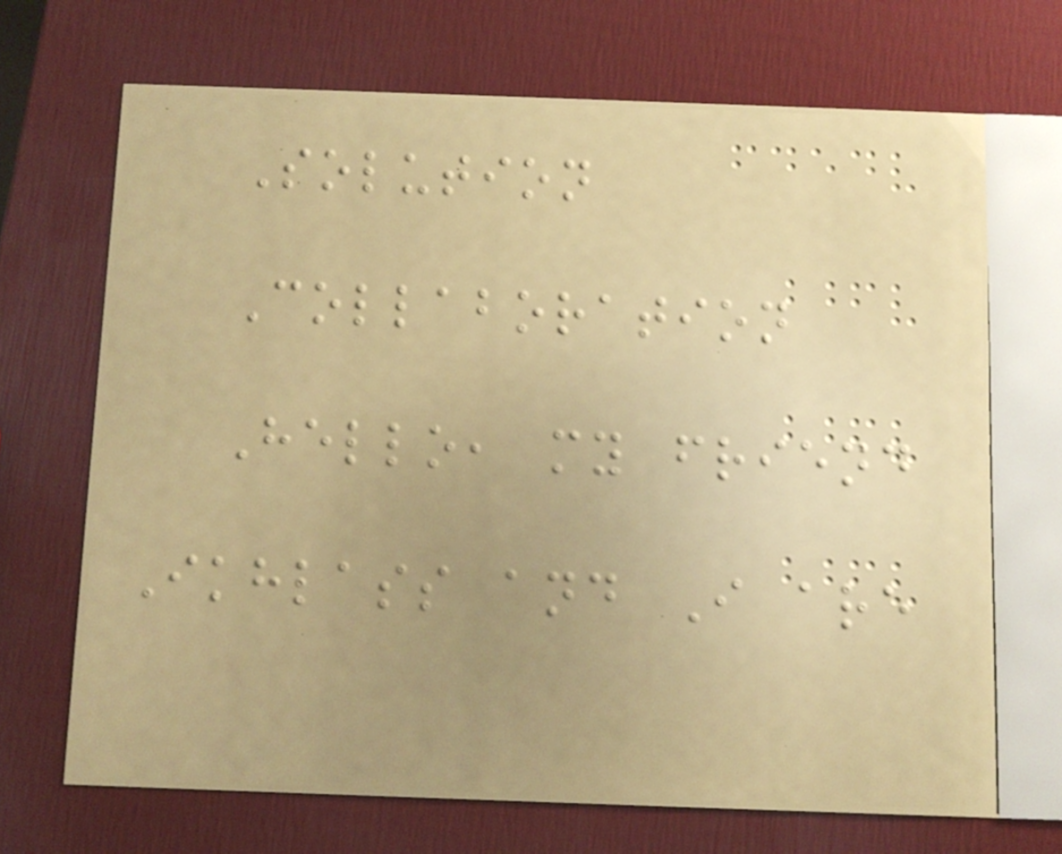Solution
Collaboration
Hello, my friend
Ikhlass and I are
